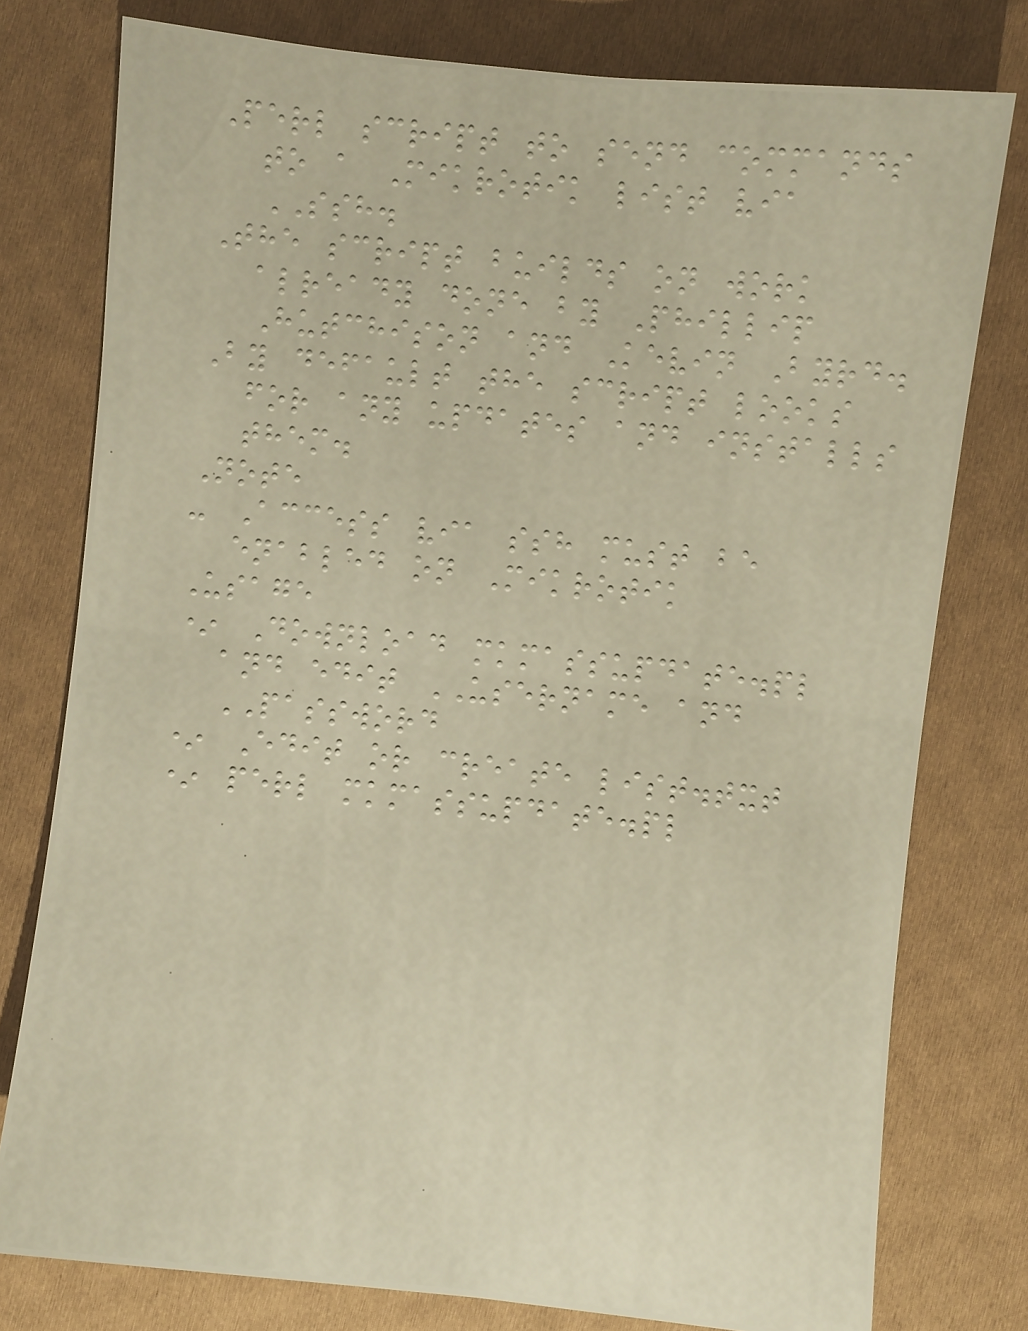Perl script to send commands
to a Mikrotik list via
SSH.
The script builds on work
already done by Phillip
Hutchison and Kevin Byrd.
By default the script looks
for any updates and installs
them.
Note
- Access via ssh must be
enabled on Mikrotik
Usage
* Download mkmassupdate.pl
and edit USERNAME and
PASSWORD
* Edit or create list.txt
* perl mkmassupdate.pl
